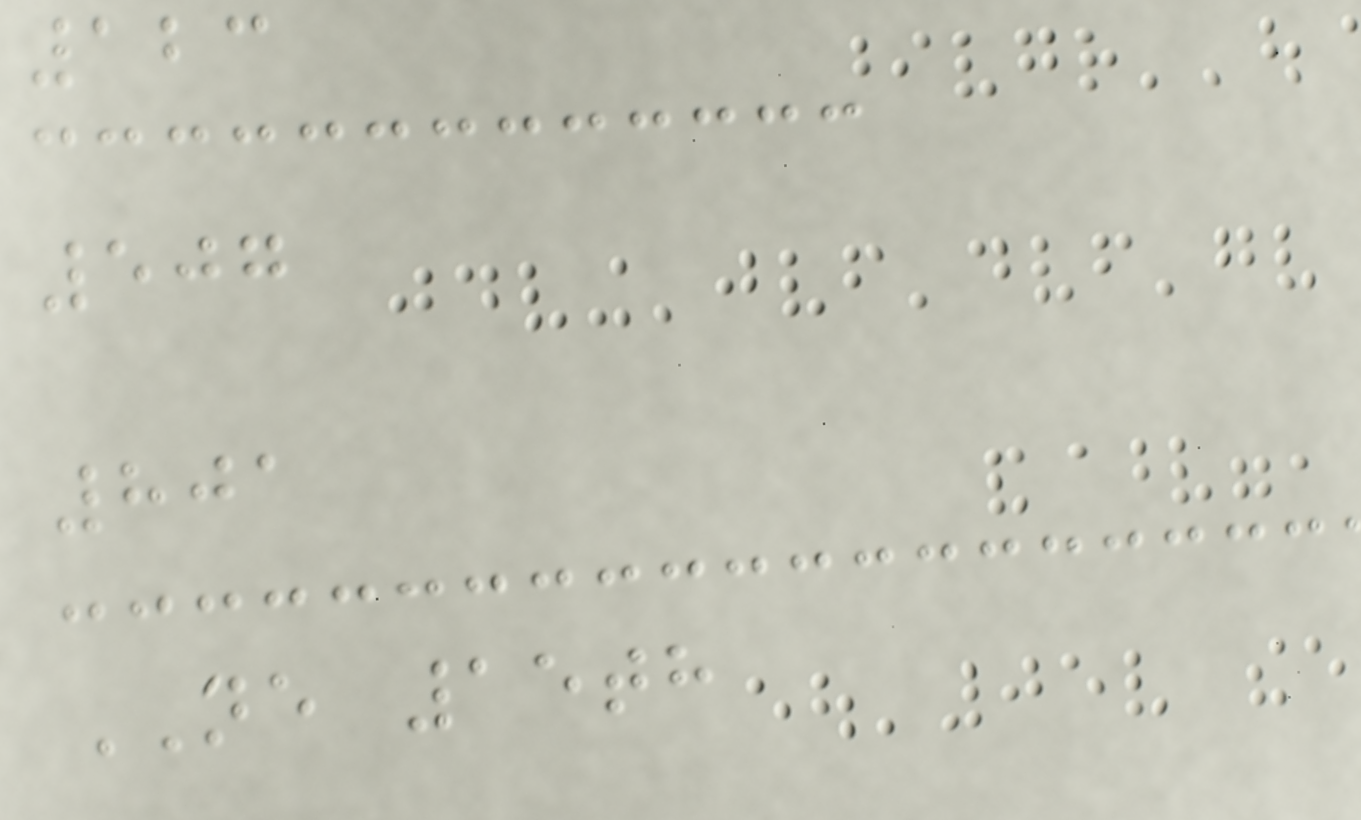123
507
801
NE 15th
